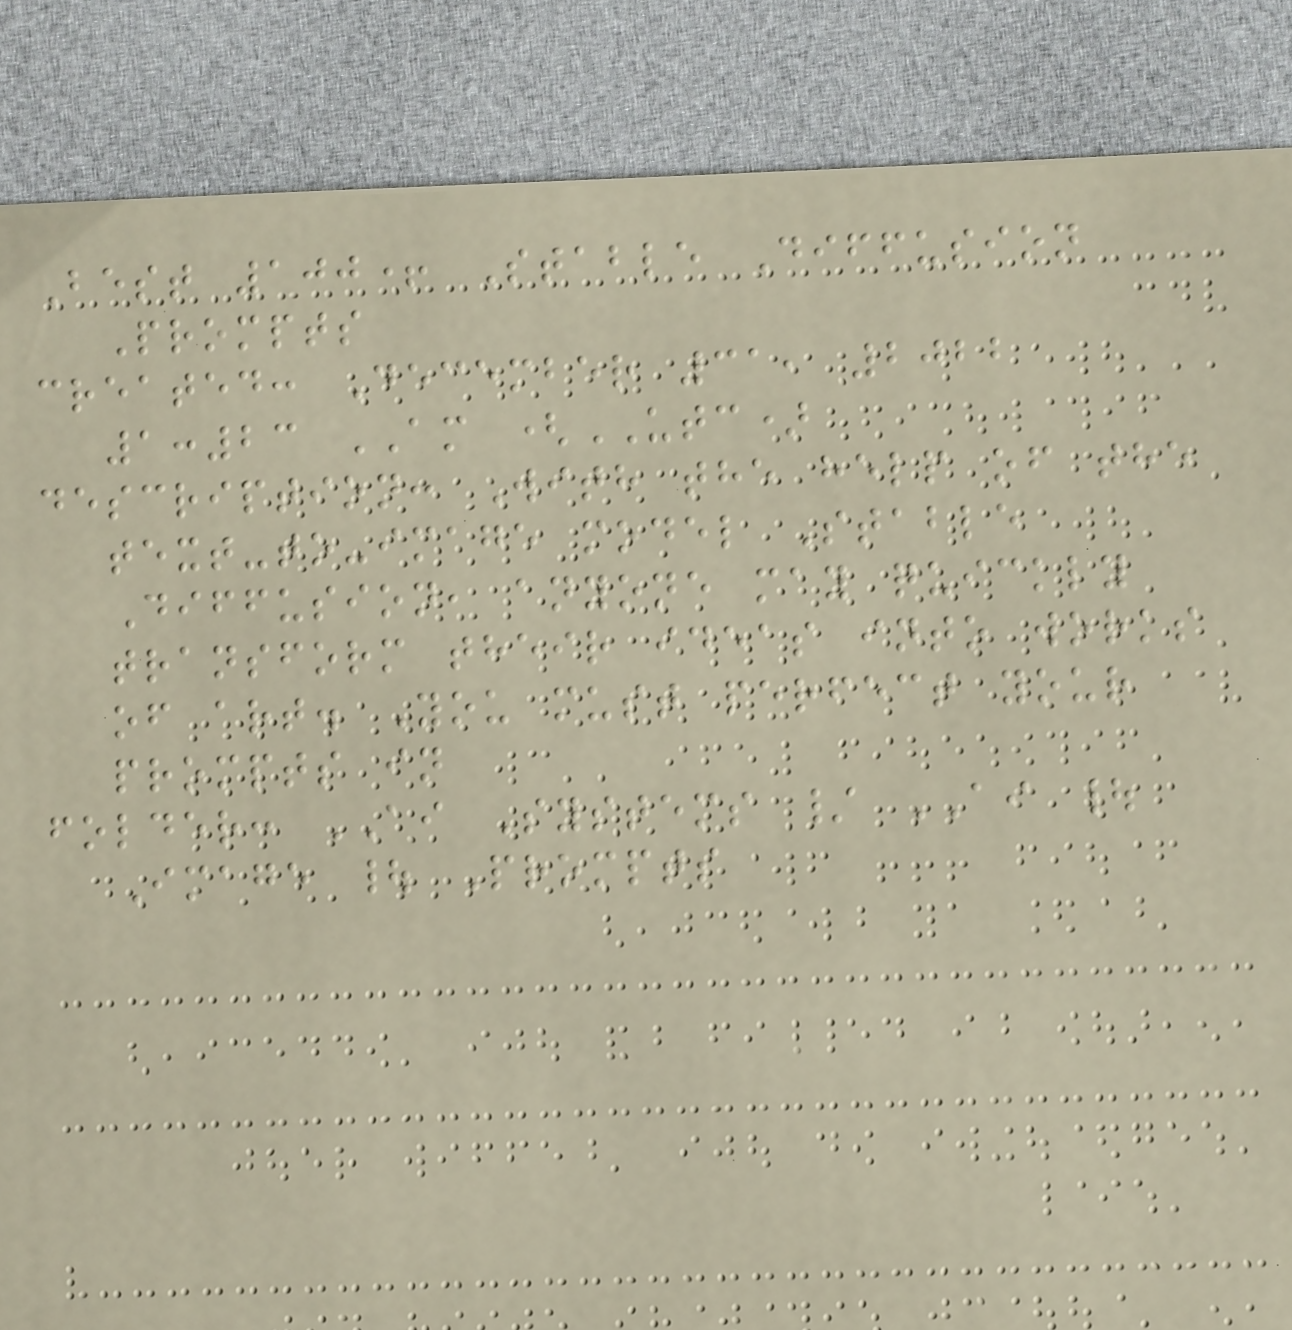Best 100+ Stable Diffusion
Prompts
created: December 31, 2022
1:23 AM (UTC)
description: With the help of the
text-to-image model Stable
Diffusion, anyone may quickly
transform their ideas into works
of art. You must perfect your
prompts in
folder: AI Systems / AI |
Image | Prompts
